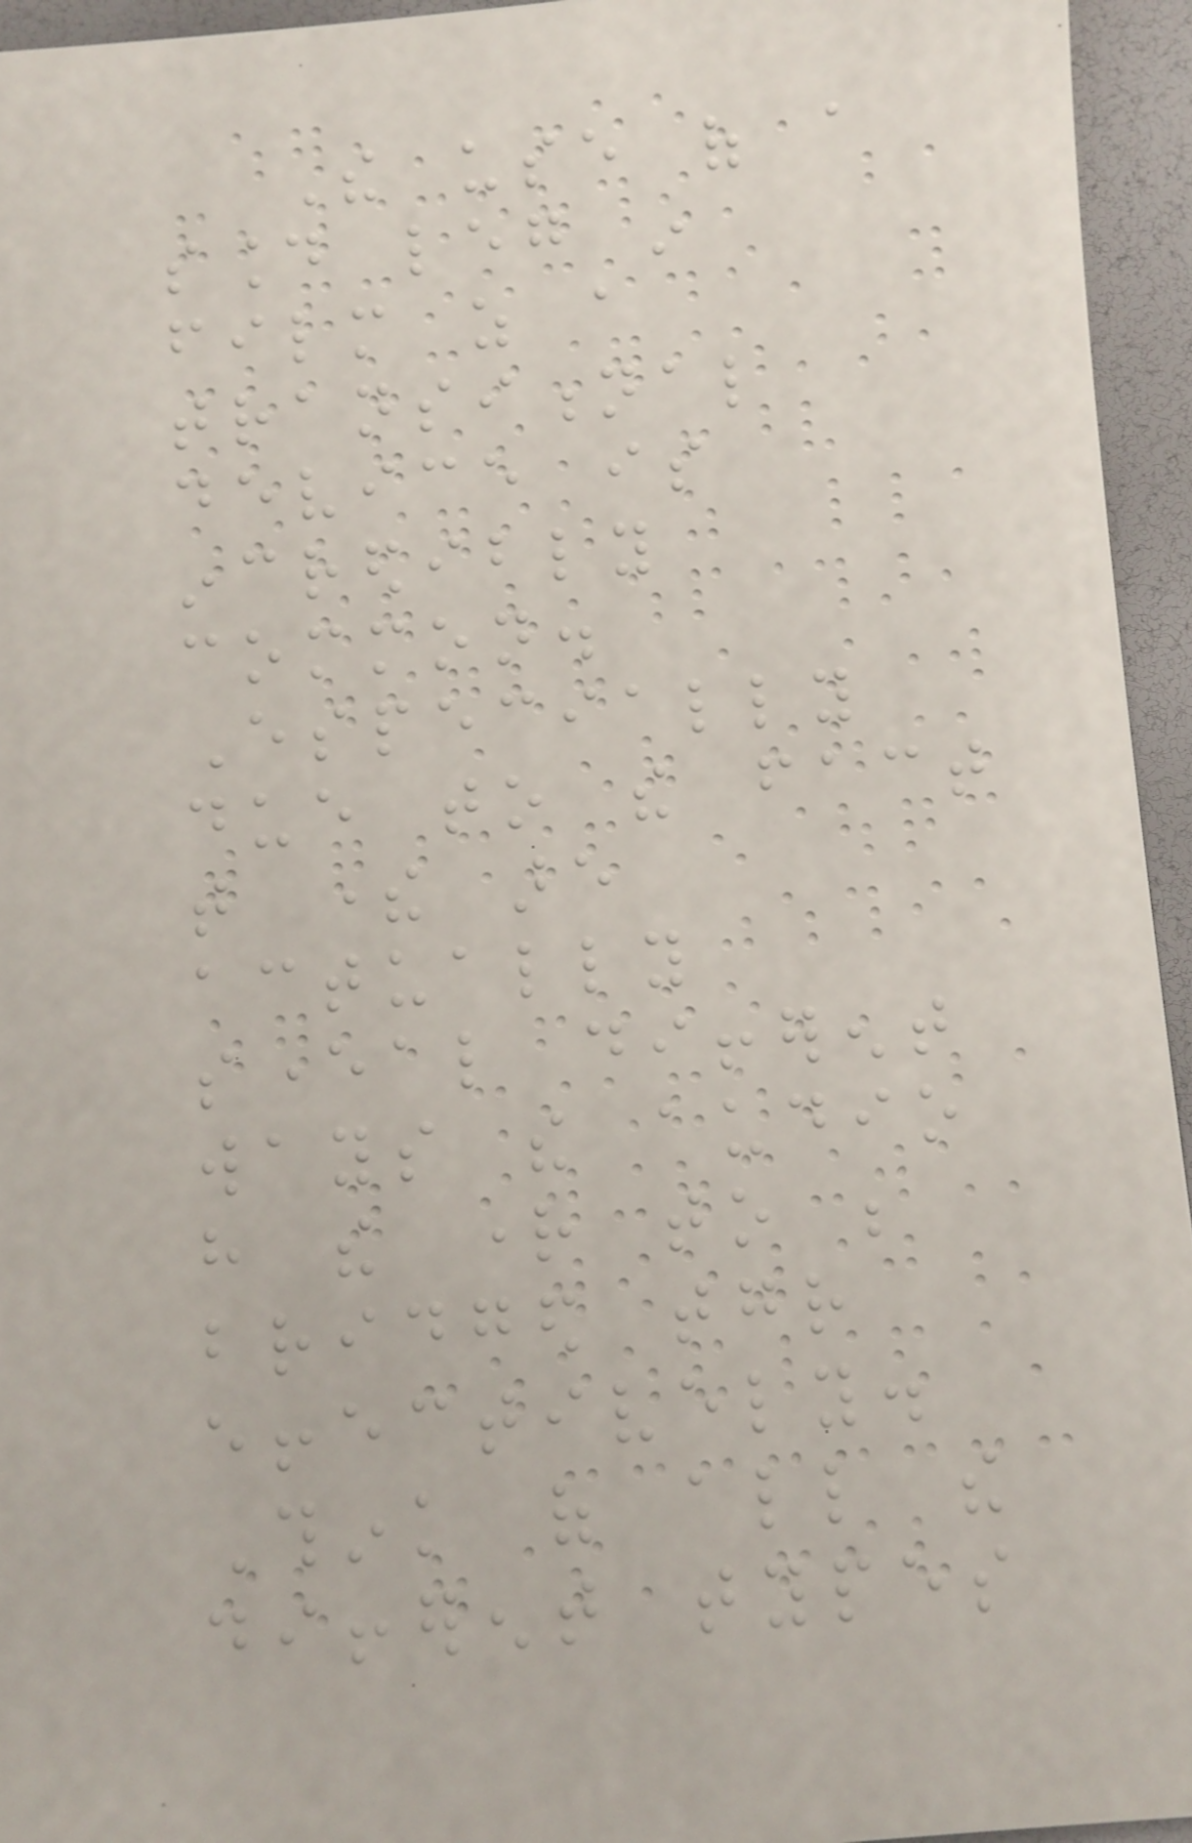The use of a
sound leg in
film as a
transitional
device is
incredibly
common.
Especially
due to the fact
that there are
actually
several different
ways the audio
have the right to be
bridged together
effectively.
Think of all the
different types
